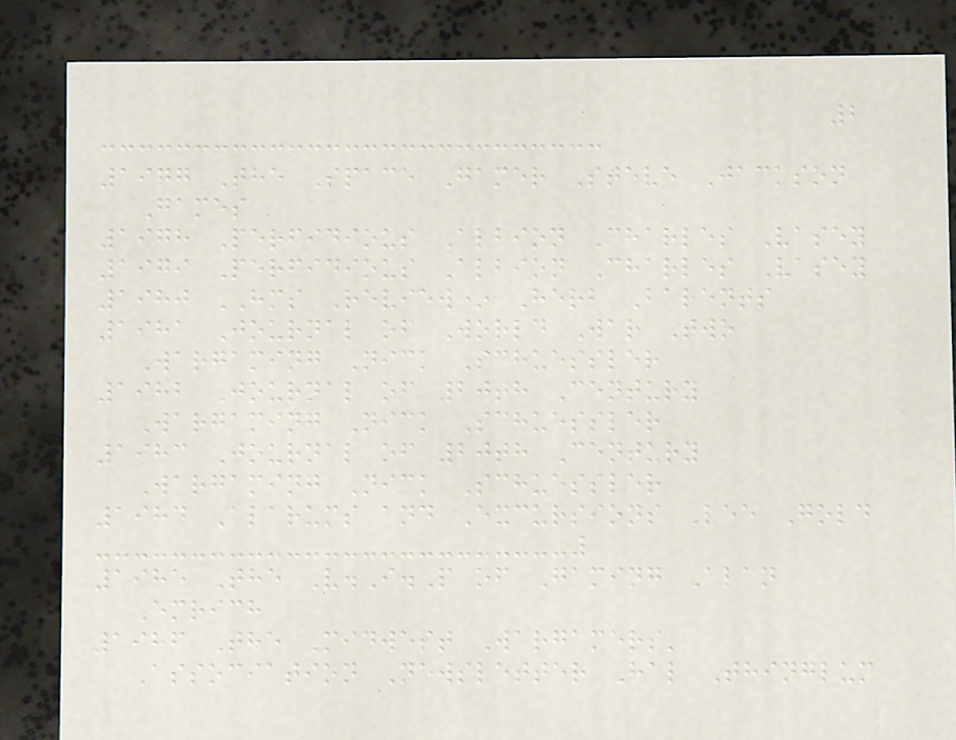2
1977 The Space Gamer Steve Jackson
Games
1978 Perfidious Albion Charles Vasey
1979 Perfidious Albion Charles Vasey
1980 HMS Review* Herb Barents
1981 Journal of World War Two
Wargaming Nick Schuessler
1982 Journal of 20th Century
Wargaming Nick Schuessler
1983 Journal of 20th Century
Wargaming Nick Schuessler
1984 Alarums and Excursions Lee Gold
1985 The V.I.P of Gaming Alan
Emrich
1986 The Midwest Wargamers'
Association Newsletter Hal Thinglum
